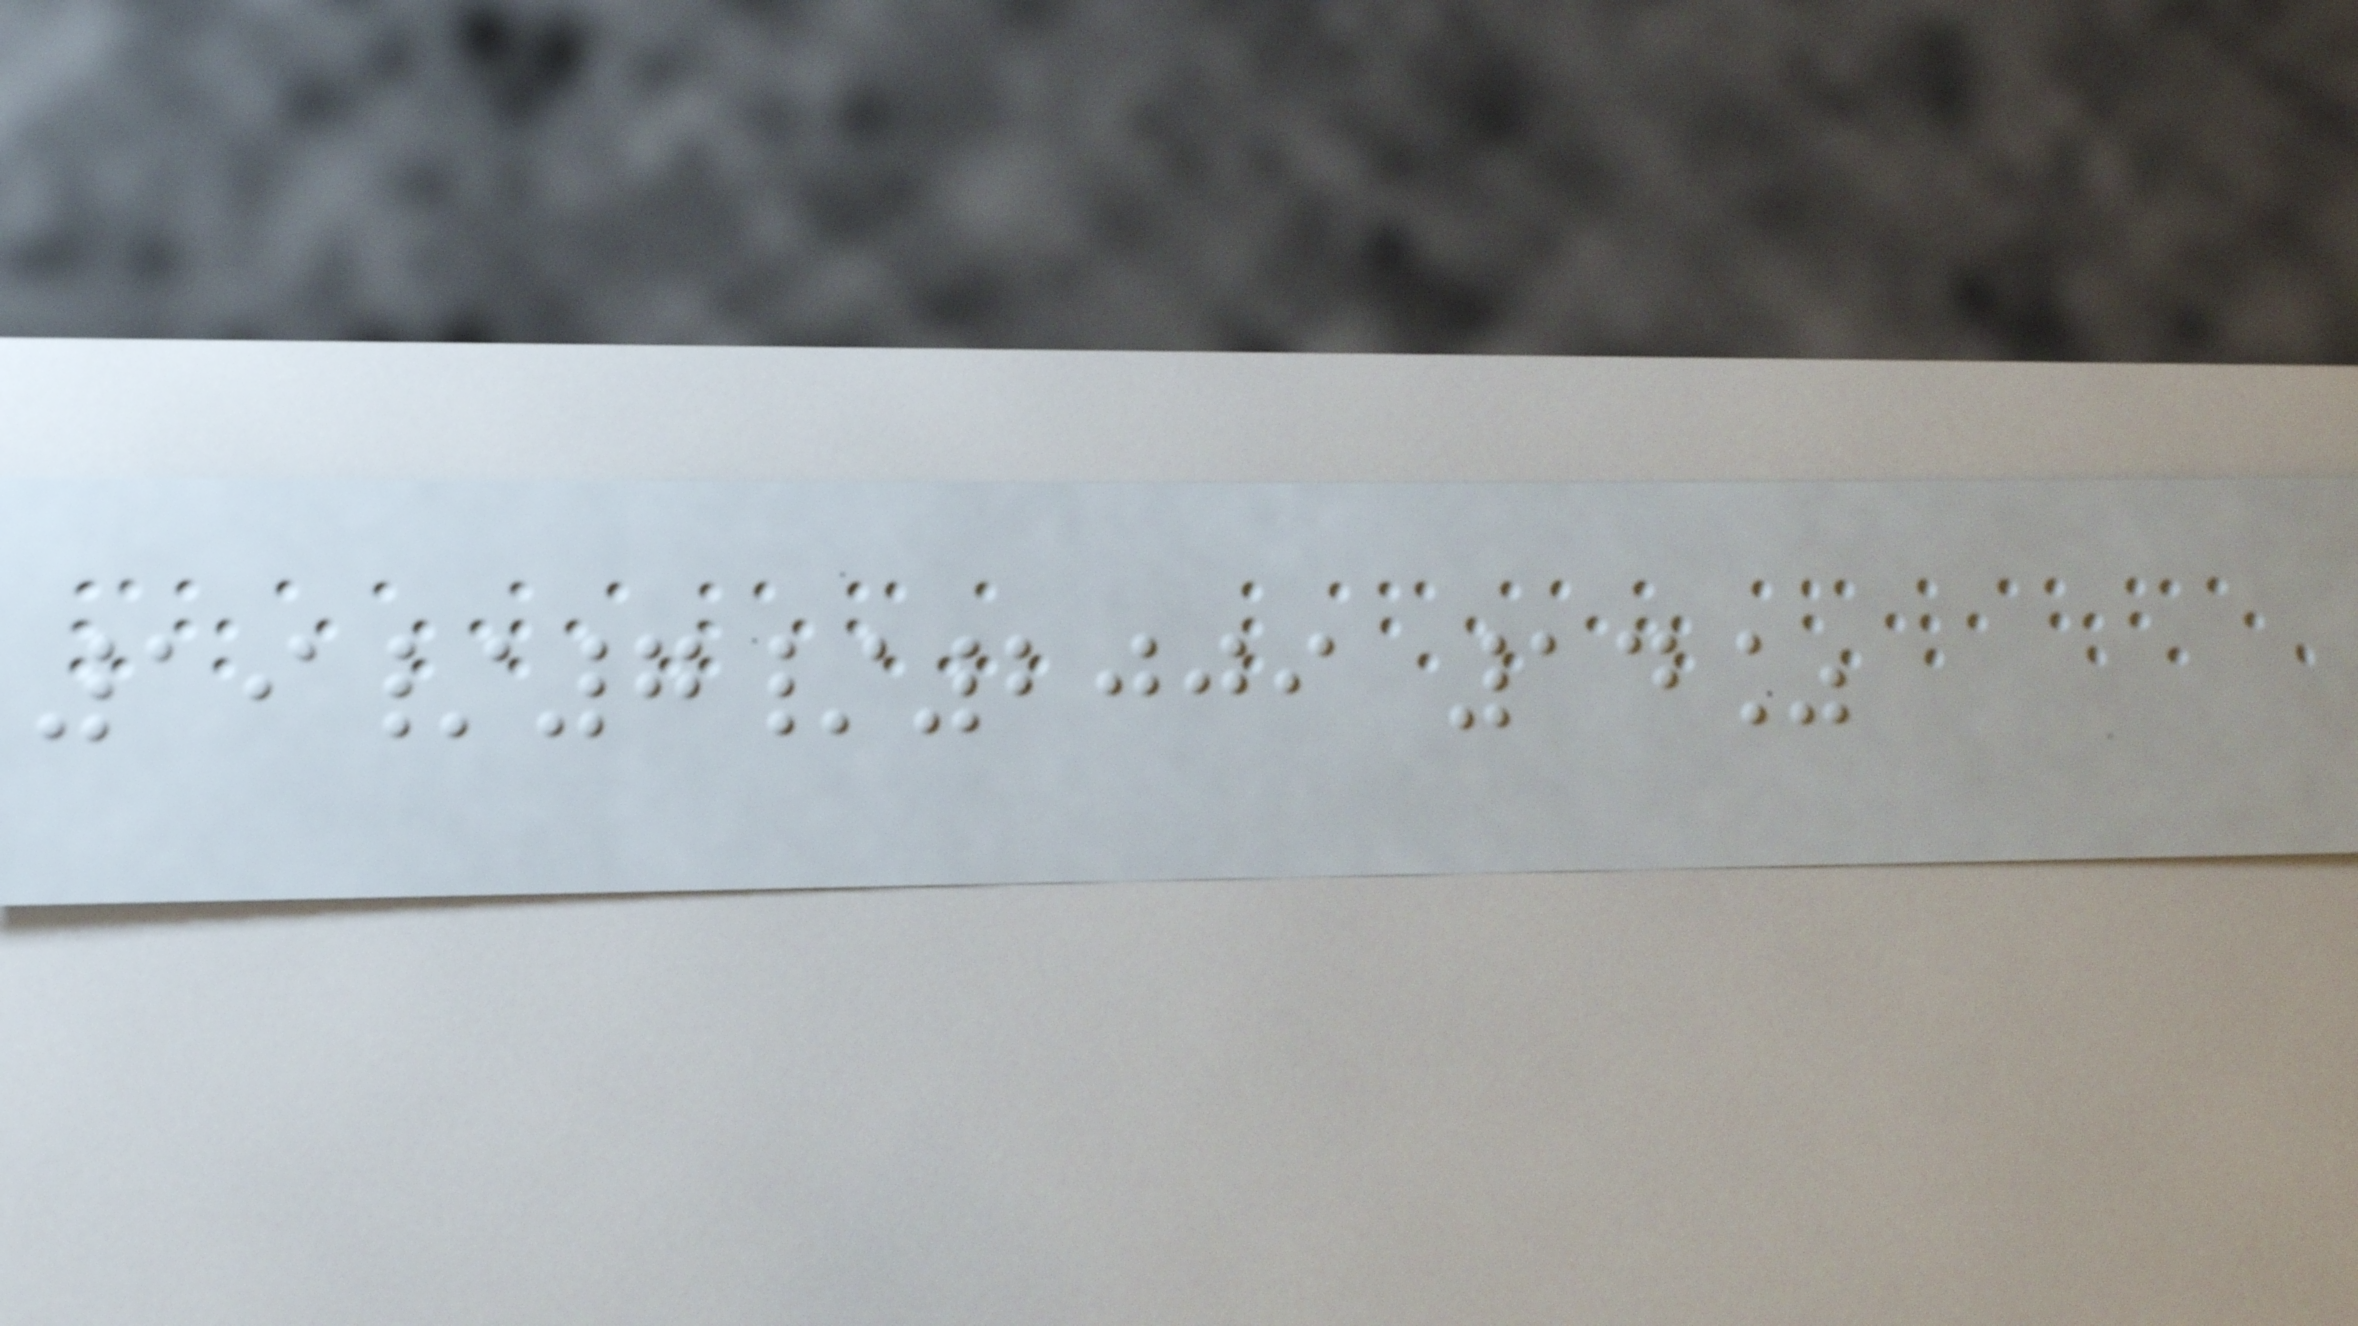19/7/2009 14%
